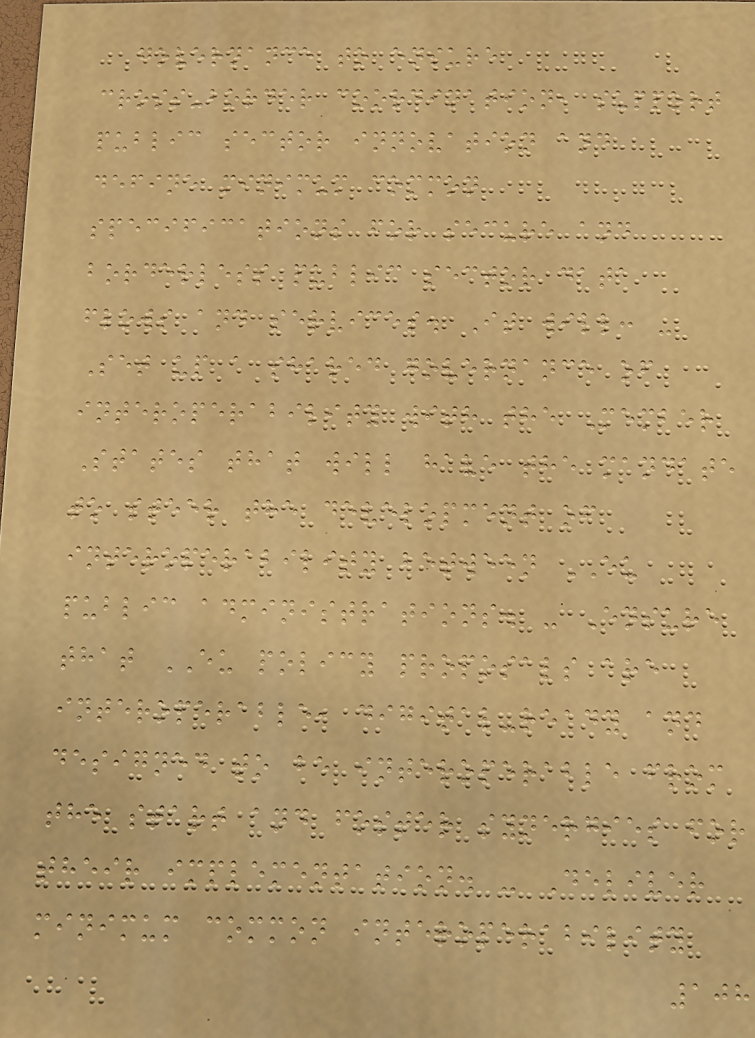governance to ensure
cross-border coordination, support
public sector innovation and
define minimum common
specifications for secure and
borderless public sector data
flows and services. It will: -
Set up a shared governance of
interoperability with the Member
States that will have the mandate
to steer the development of
interoperability between EU
public administrations. - Ensure
that EU policy proposals are
interoperable, digital-ready and
designed to be interoperable from
the start and foster synergies for
their implementation. - Deliver
minimum common interoperability
108
